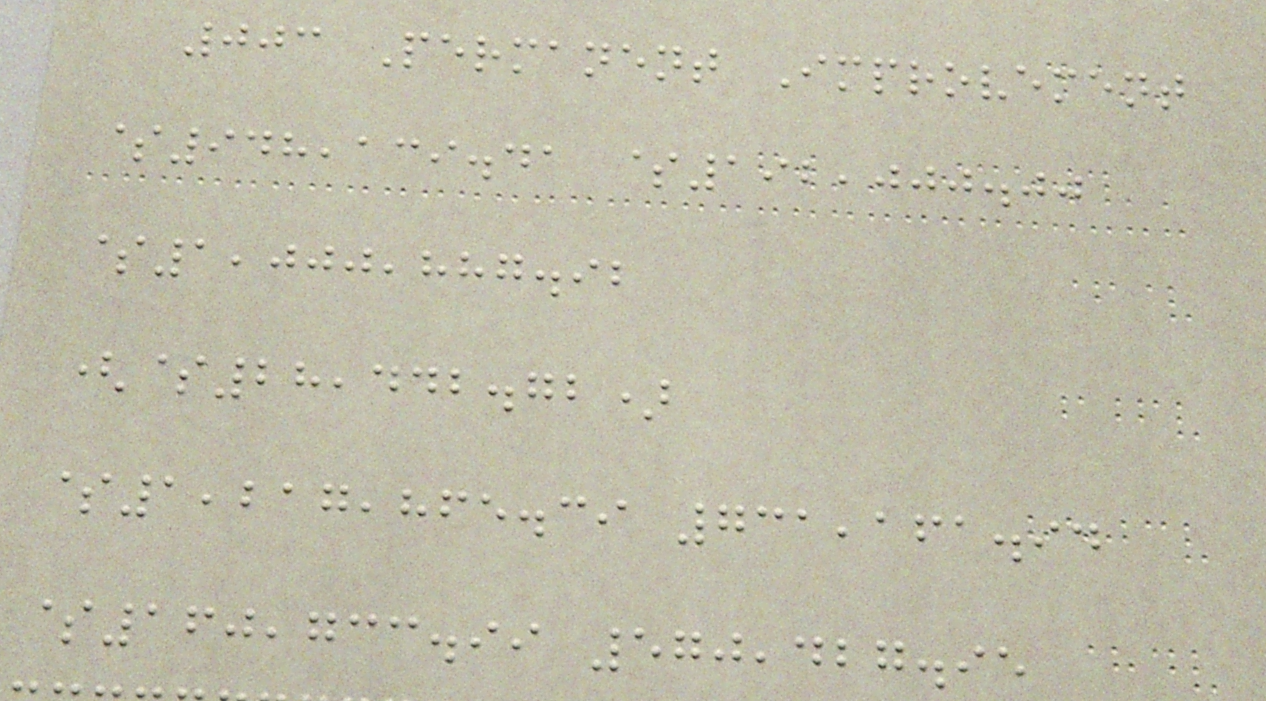003 Permanent Improvement
$948,139.41 $192,000.00
$1,000,887.92
($28,442.72)
$1,217,865.39 731,161.94
$160,733.99 570,427.95
